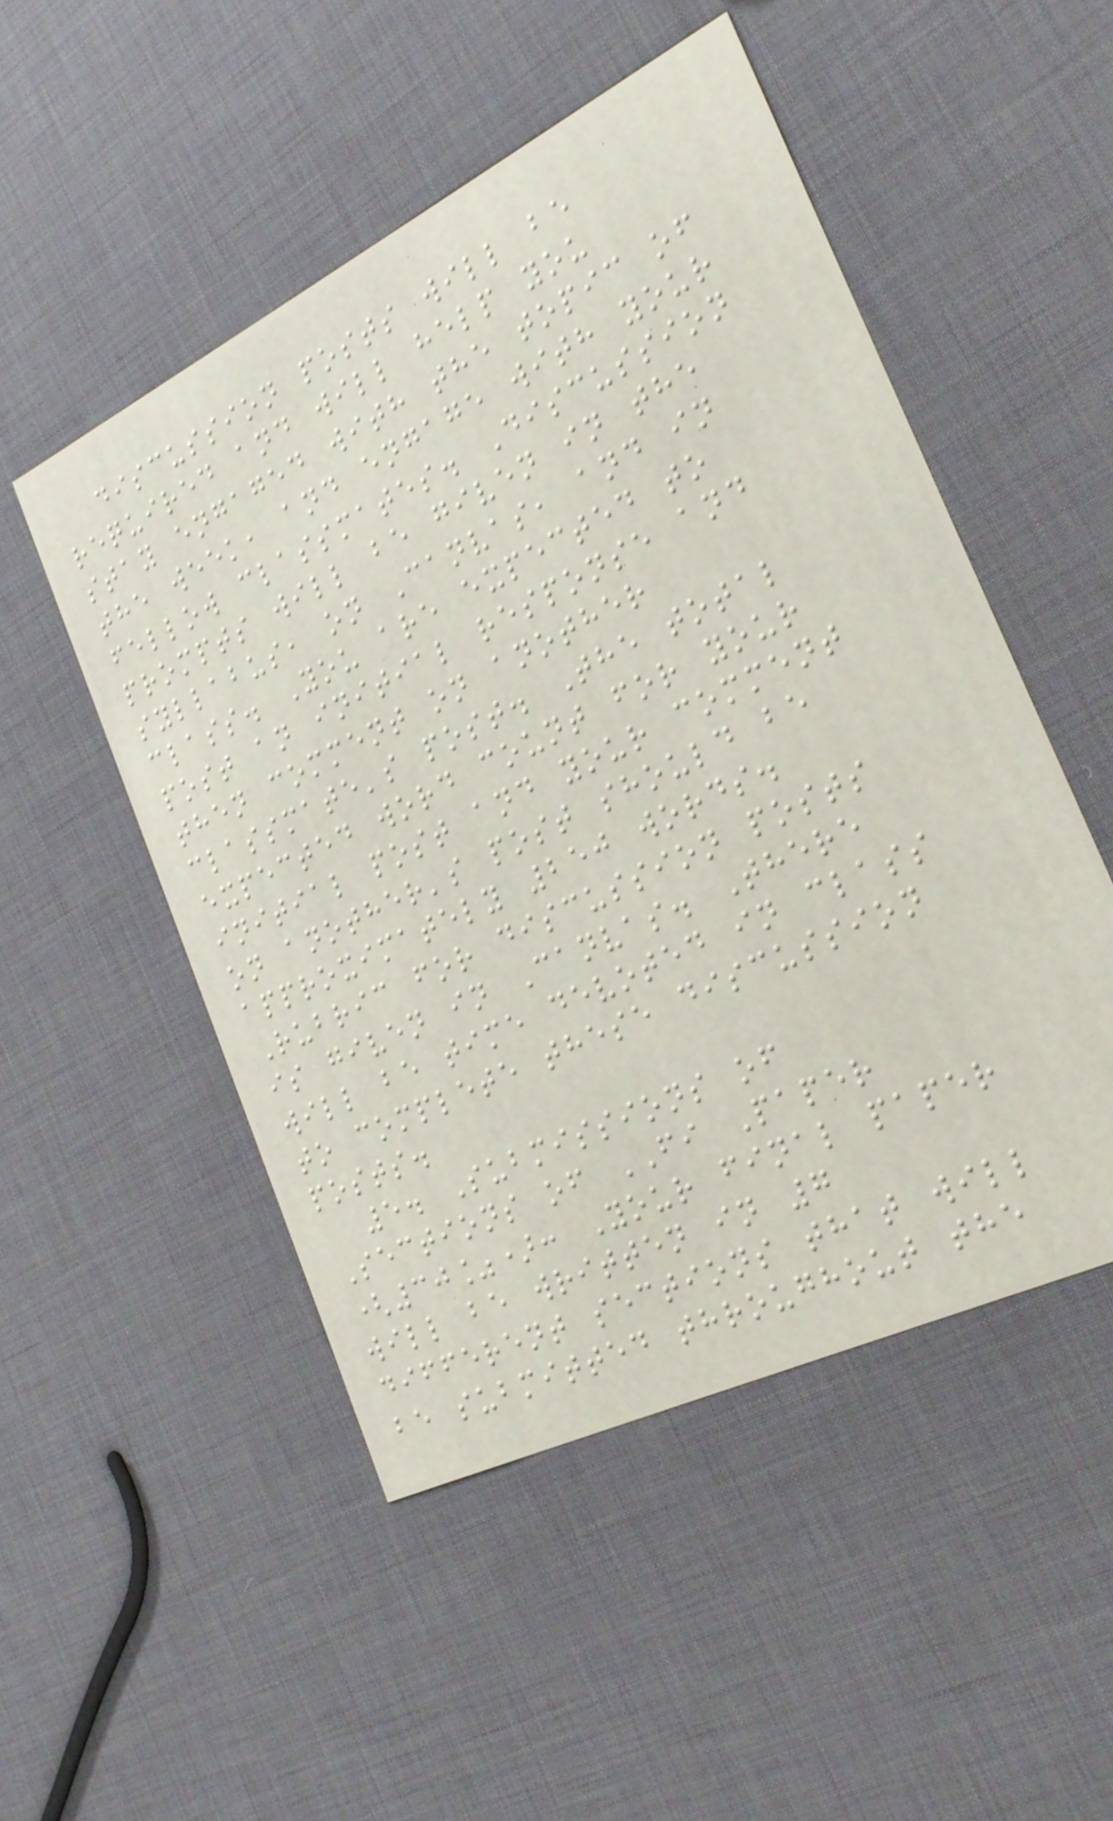discussion posts will be
required and will help you
stay engaged with the topic of
the week, and engage with your
fellow classmates. Discussion
prompts will be given in the
syllabus, on Canvas, and in
class. You are expected to
post an initial response and
then comment on another
classmate's post. The total
expected word count for your
initial post and your comment
on another's post should be
approximately 250 words.
Rubric for discussion posts
is given in Canvas. There
will be time devoted in class
to complete these discussion
posts.
5. Submissions of
Sections of FI Paper
(30%): Your final paper
will be written in 7
different sections that will
be submitted throughout the
